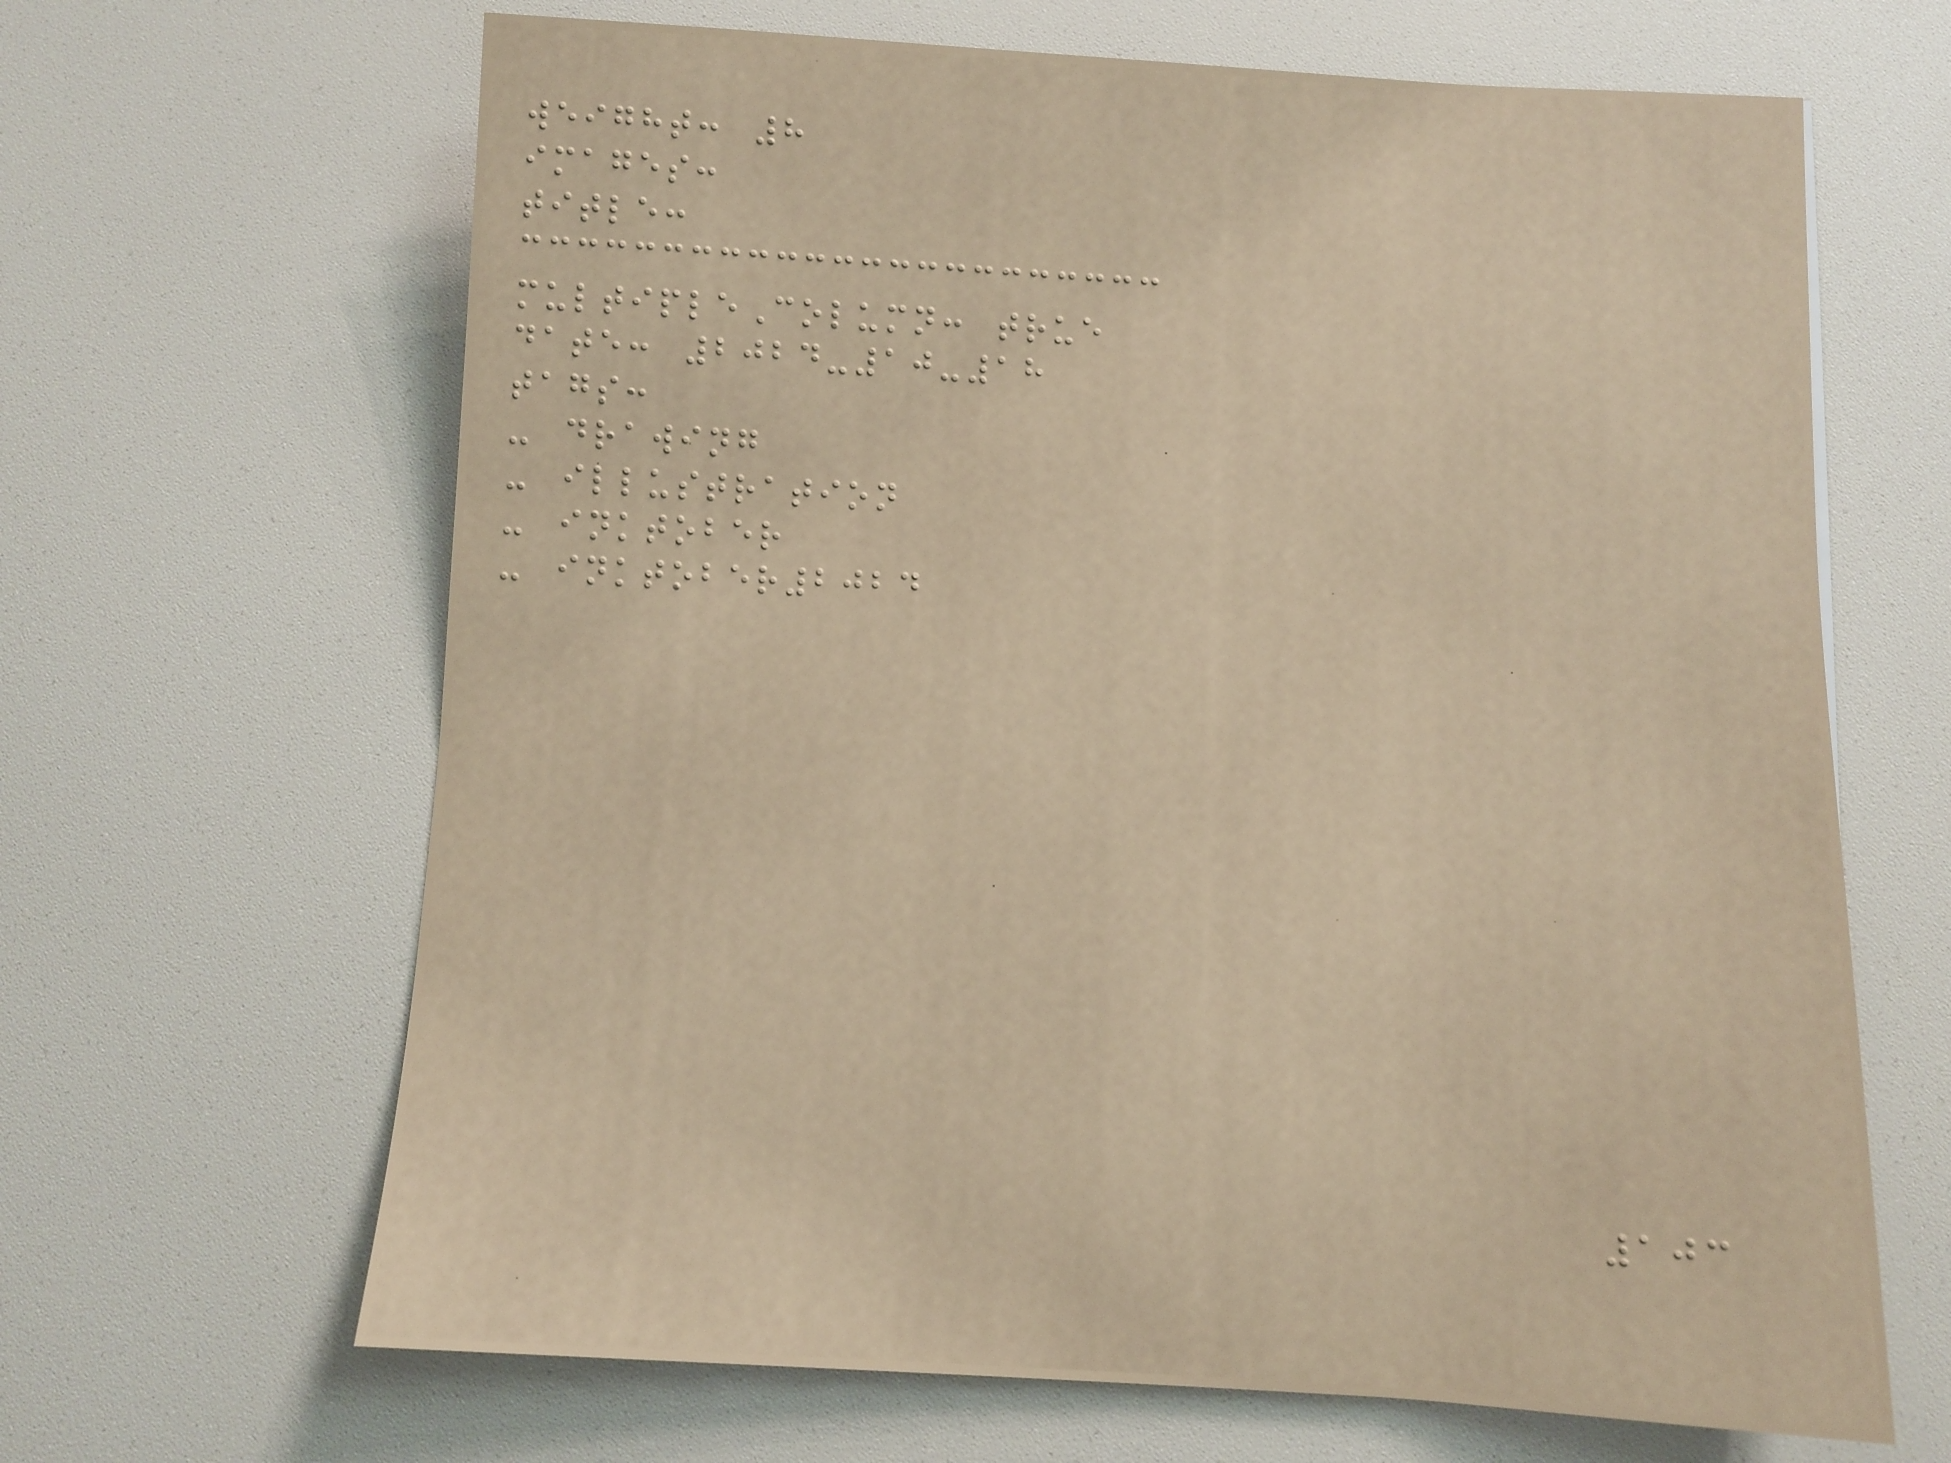weight: 8
images:
title:
multipleColumn: true
date: 2024-10-18
tags:
- drawing
- illustration
- inktober
- inktober2024
103
